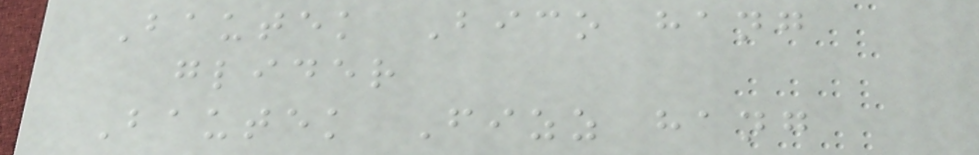Bautek Bico hang
glider
Bautek Fizz hang
